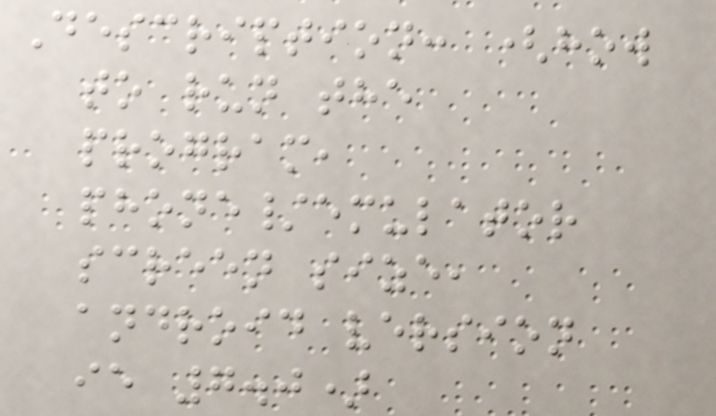Description: (how
to run the
program,
phone/emulator
screen size,
android version
ie 7.0)
